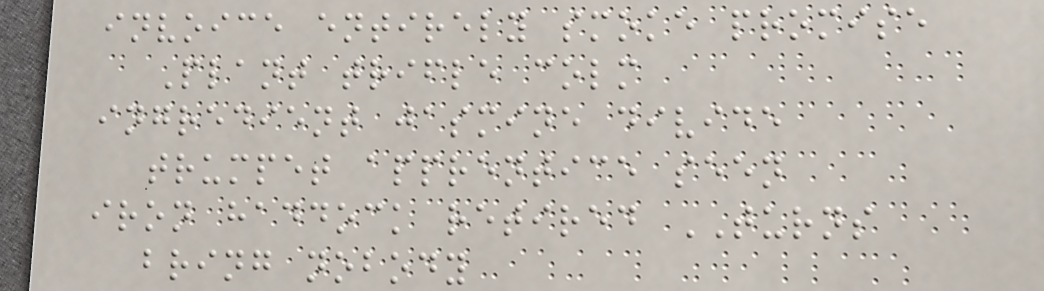invoice entirely smoke promise
Plant trifle colm
ingredient jasmine divide
trumpet apprentice seen
iron haddock retired TURNS
bring nobody
